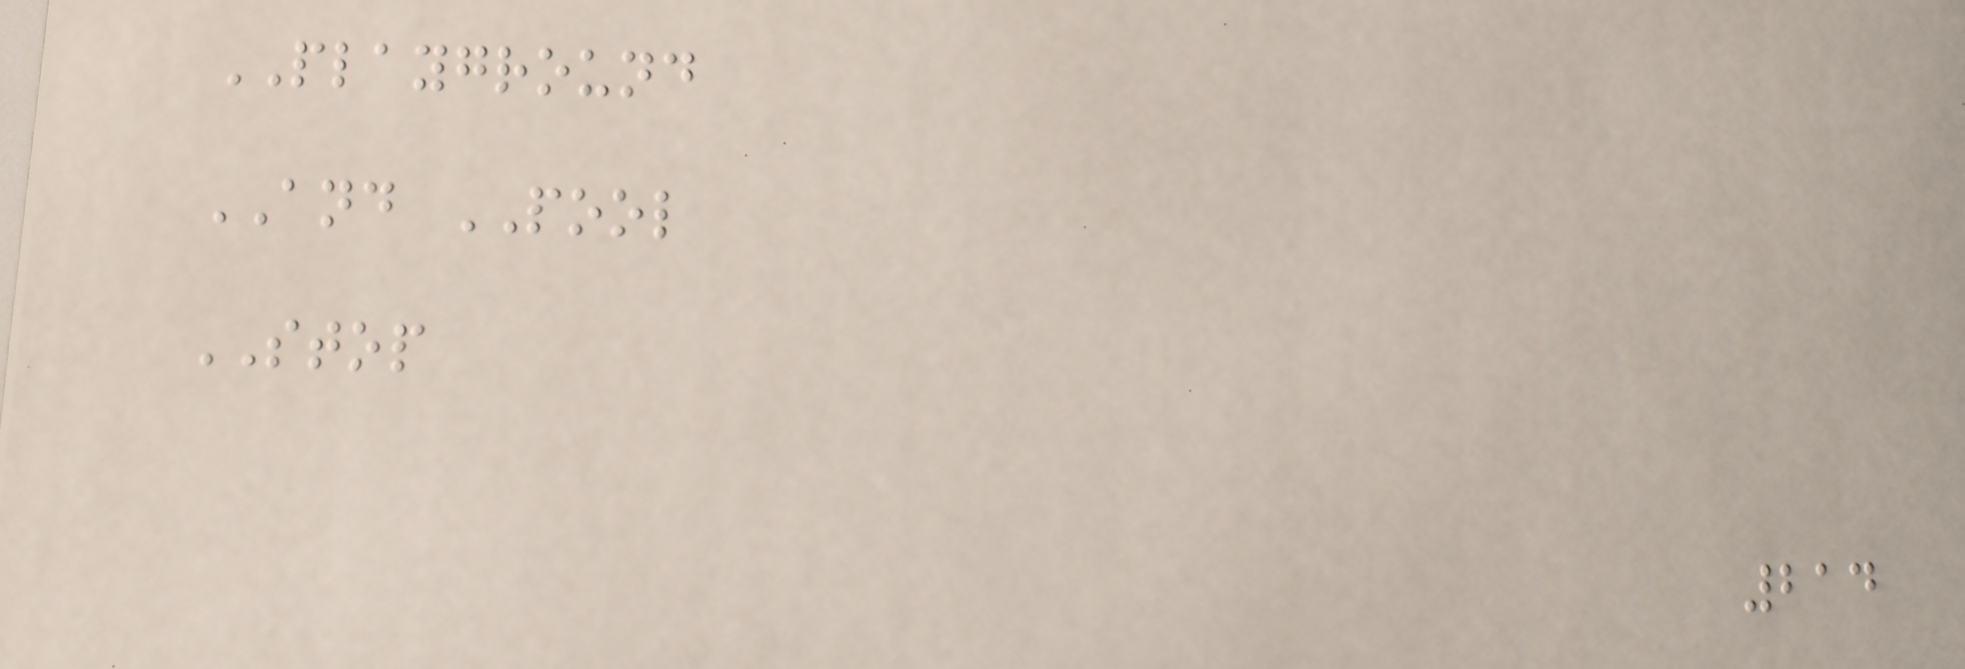PLAYGROUND
AND POOL
STOP
214
